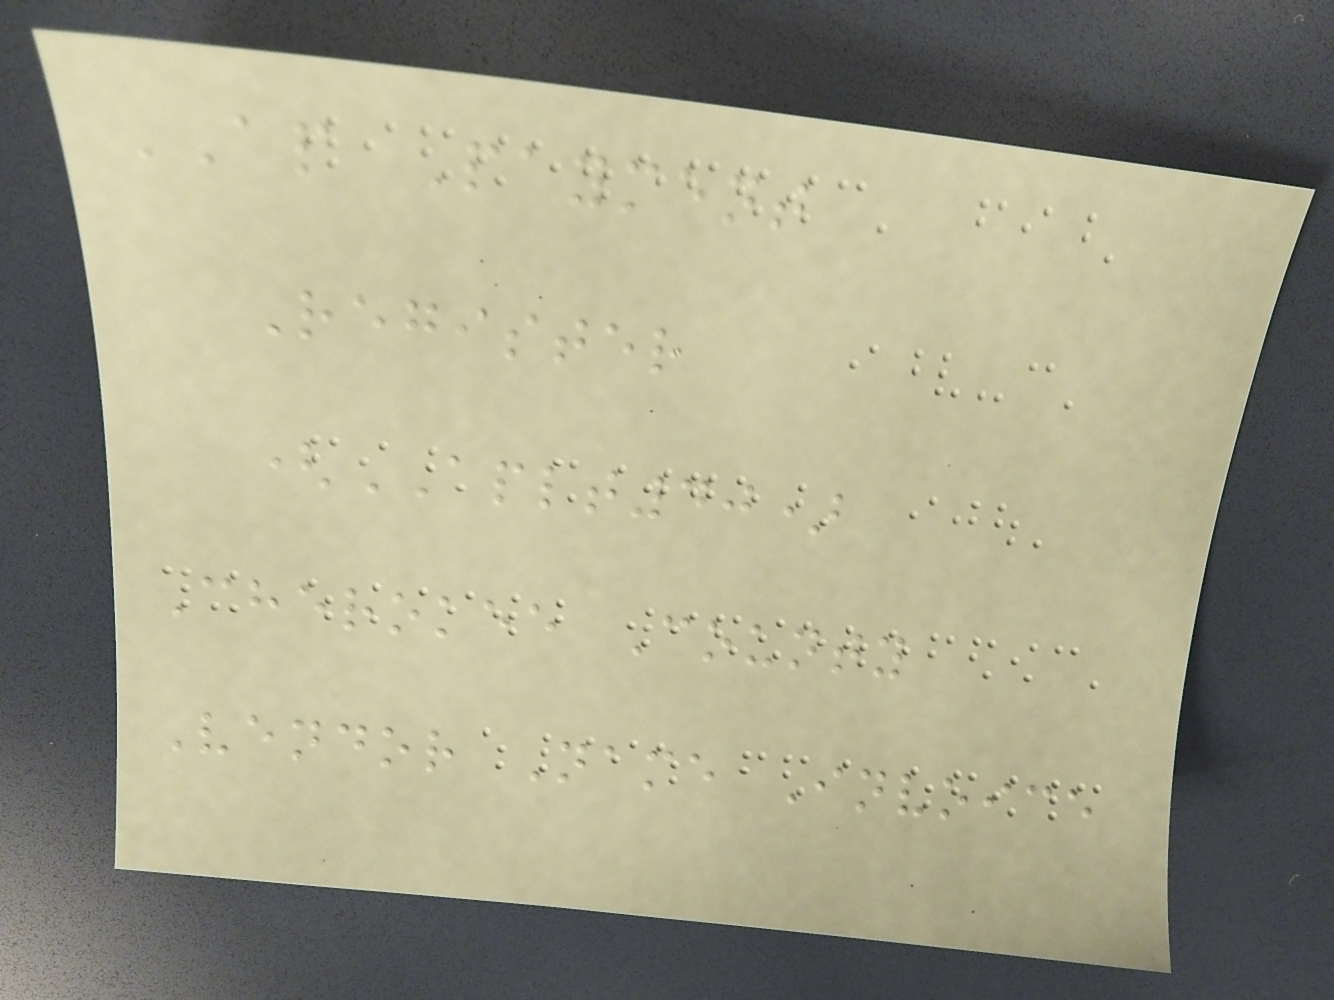AP Payment
Register
(APLT40)
Cherokee County
Vendor Name Invoice
